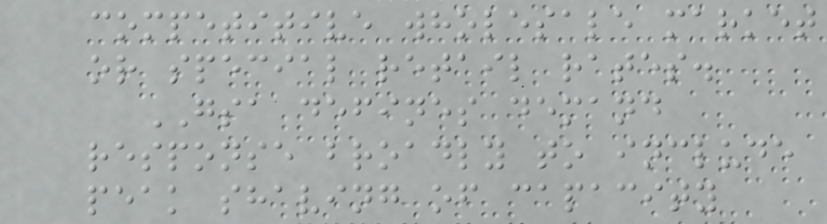competitive wholesale market
or special retail rates.
GSA defines demand
response broadly to include
peak shaving of capacity
